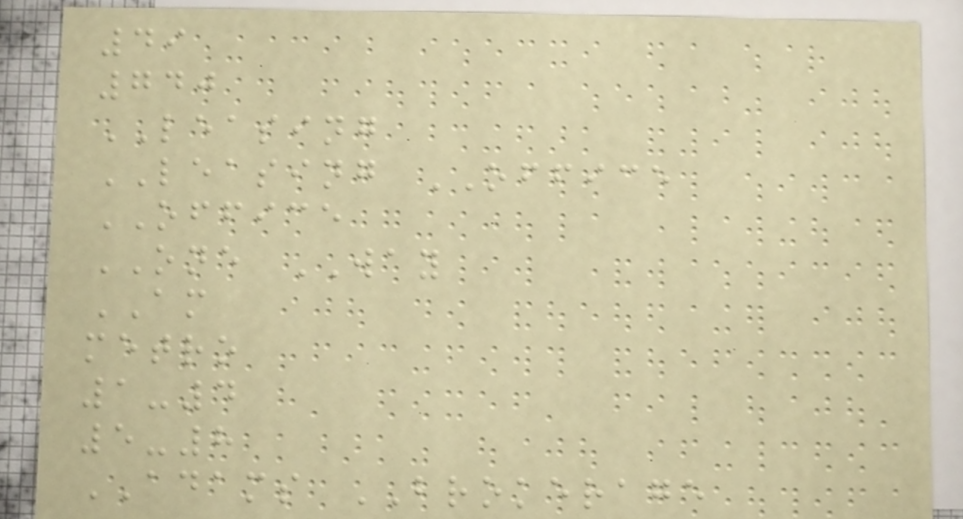49
740
LEASING
LEASING OFFICE
OFFICE
ONE WAY
AM
metro
1-4
5-8
ADAMS BROKERAGE
